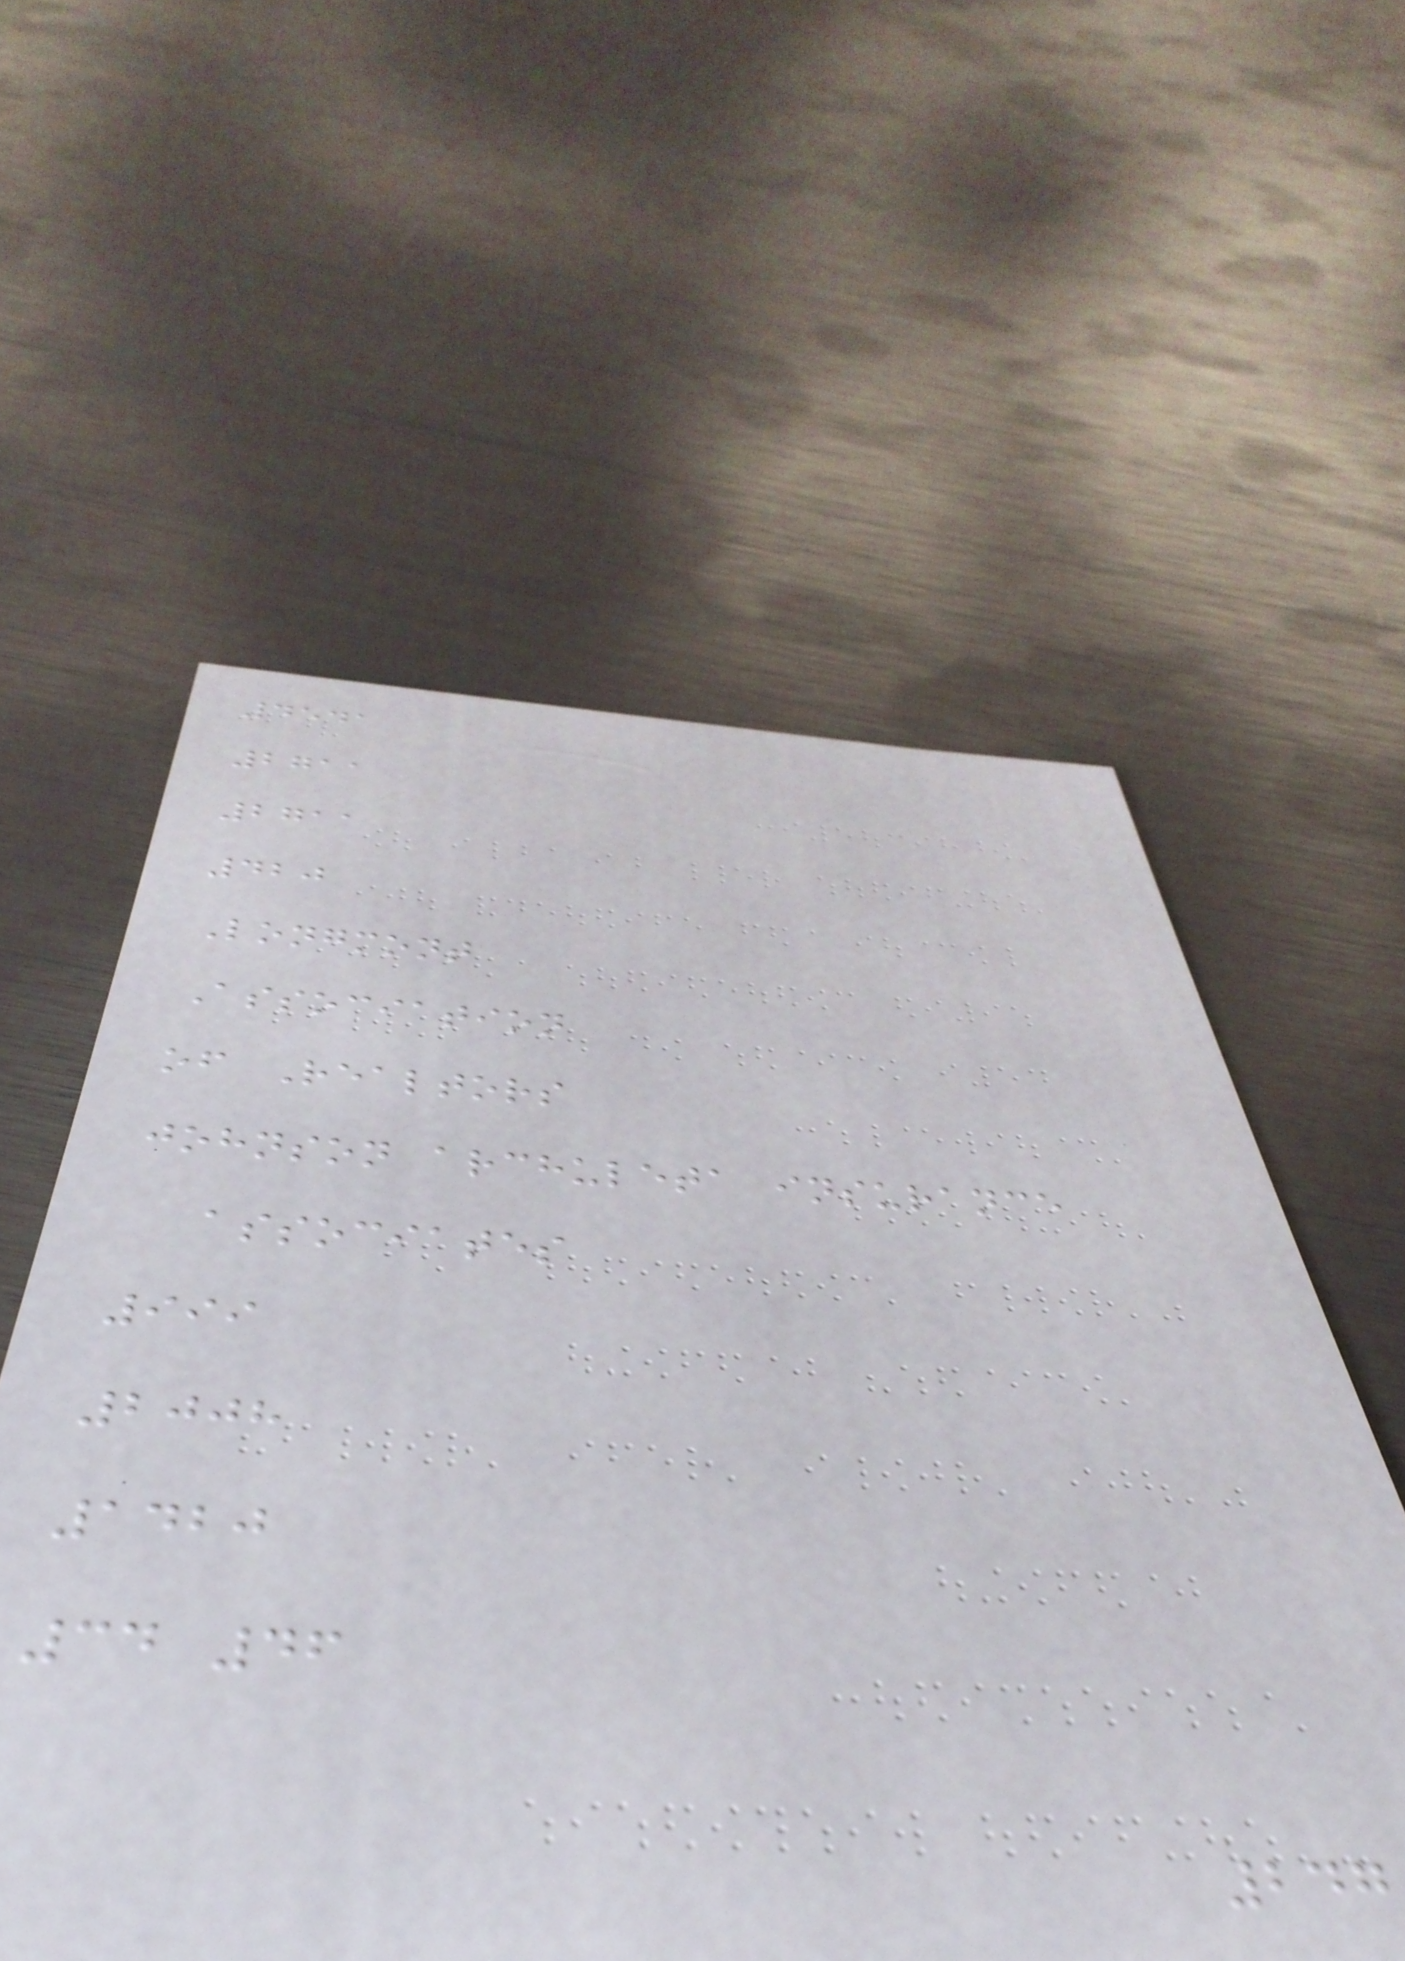4541
2711
2711
420
Longmont
Association
of Realtors
johnson archuleta insurance
associates
999
2008
1420
34 46
247
